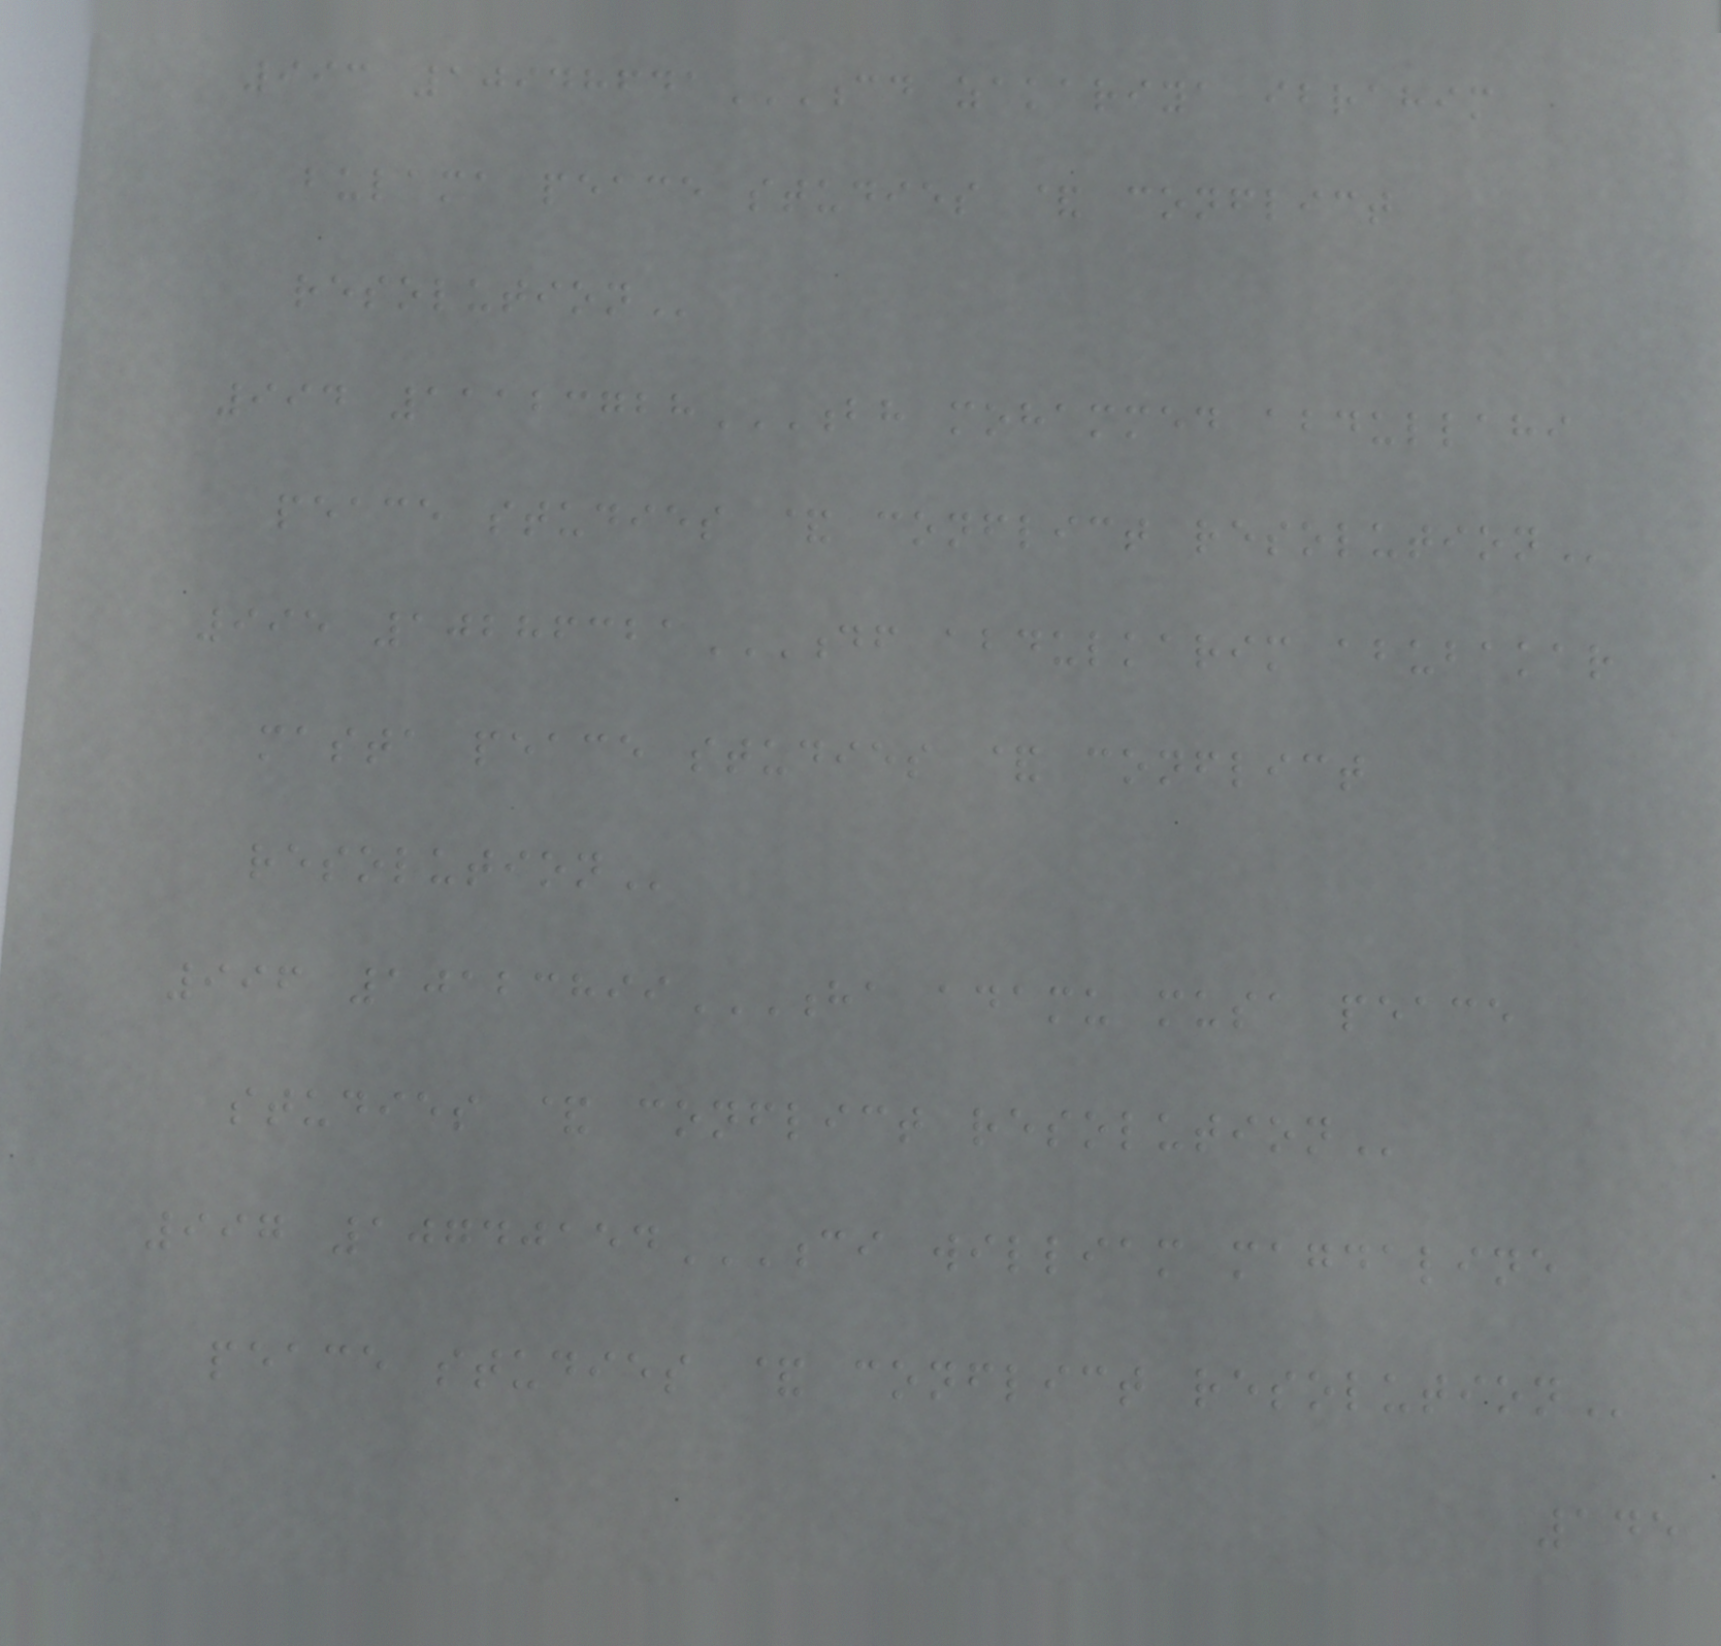993 10948641CD ZAKARIYA IBRAHIM
BULAMA PEACE STUDIES & CONFLICT
RESOLUTION
994 11123728BH MOHAMMED ABDULLAHI
PEACE STUDIES & CONFLICT RESOLUTION
995 10286321DF ABDULKARIM ABUBAKAR
MASTA PEACE STUDIES & CONFLICT
RESOLUTION
996 10123899HA ADAMU MUSA PEACE
STUDIES & CONFLICT RESOLUTION
997 10740154CI WILLIAM MAGDALINE
PEACE STUDIES & CONFLICT RESOLUTION
145
